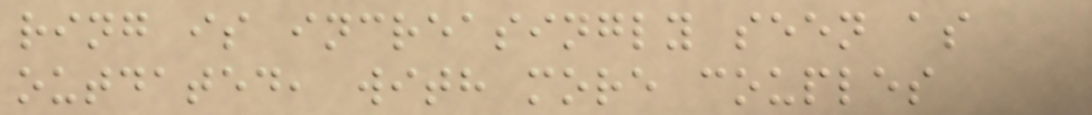ring is increasingly seen as
outdated, with more couples
